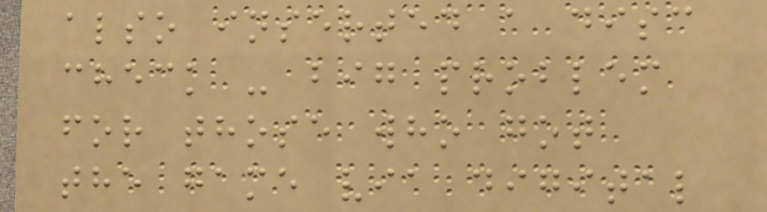also inserted a disc
check - big problem
for those who got
the game via digital
